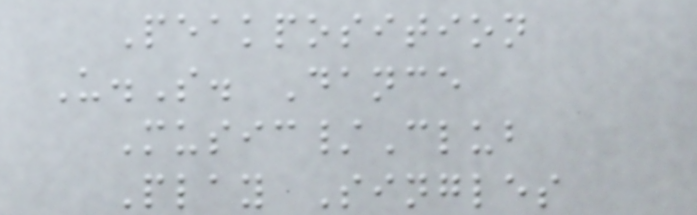Peakposition
U.S. Dance
Music/Club
Play Singles
